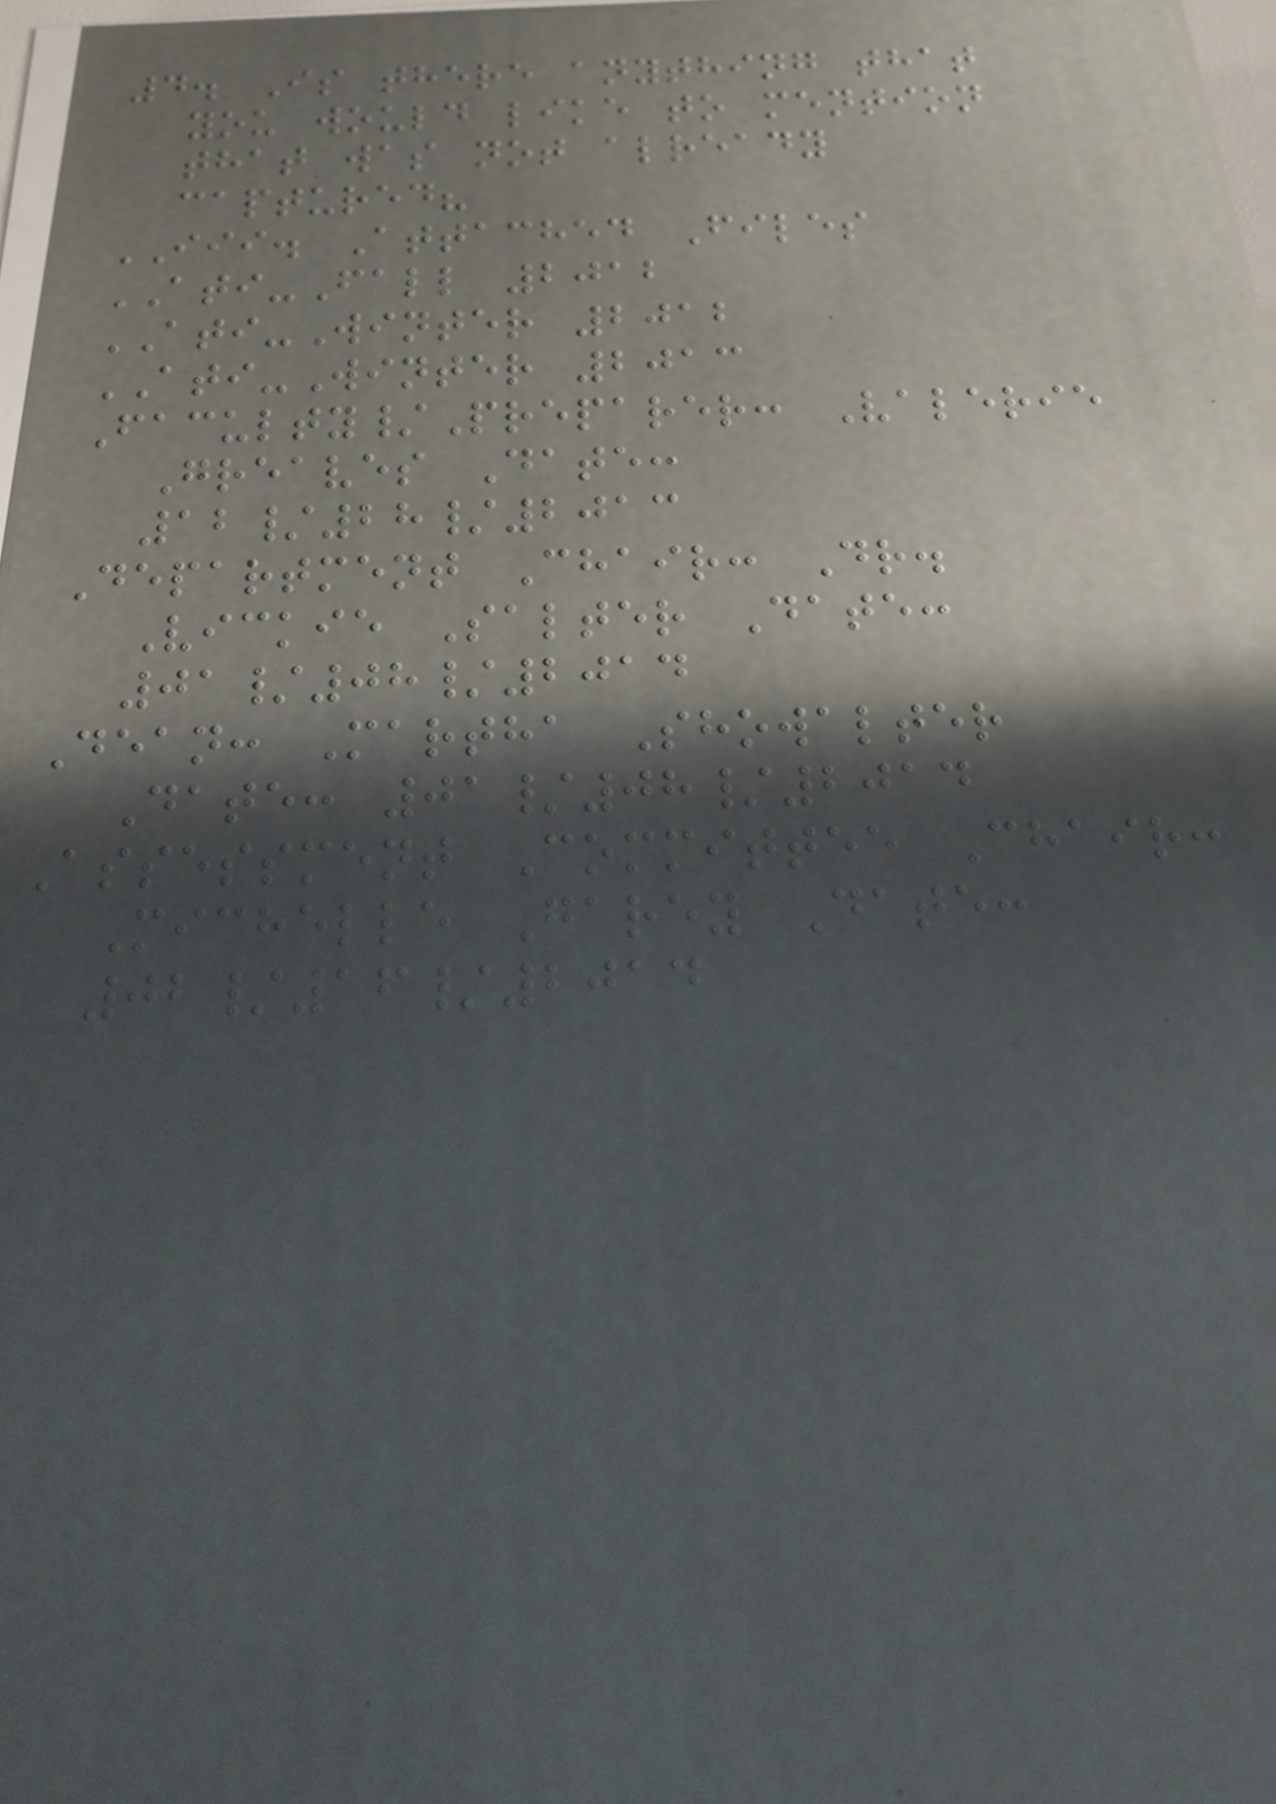4. Is there anything that
you would like to mention
that was not already
captured?
III. Attached Files
ATI-Fall 2012
ATI-Winter 2012
ATI-Winter 2013
Faculty/Preparer: Valerie
Greaves Date:
12/28/2013
Department Chair: Dr.
Vickie Salter Date:
01/08/2014
Dean: Martha Showalter
Date: 01/08/2014
Assessment Committee Chair:
Michelle Garey Date:
02/16/2014
